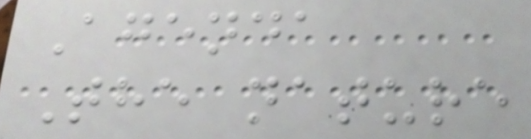Agenda
The nature
